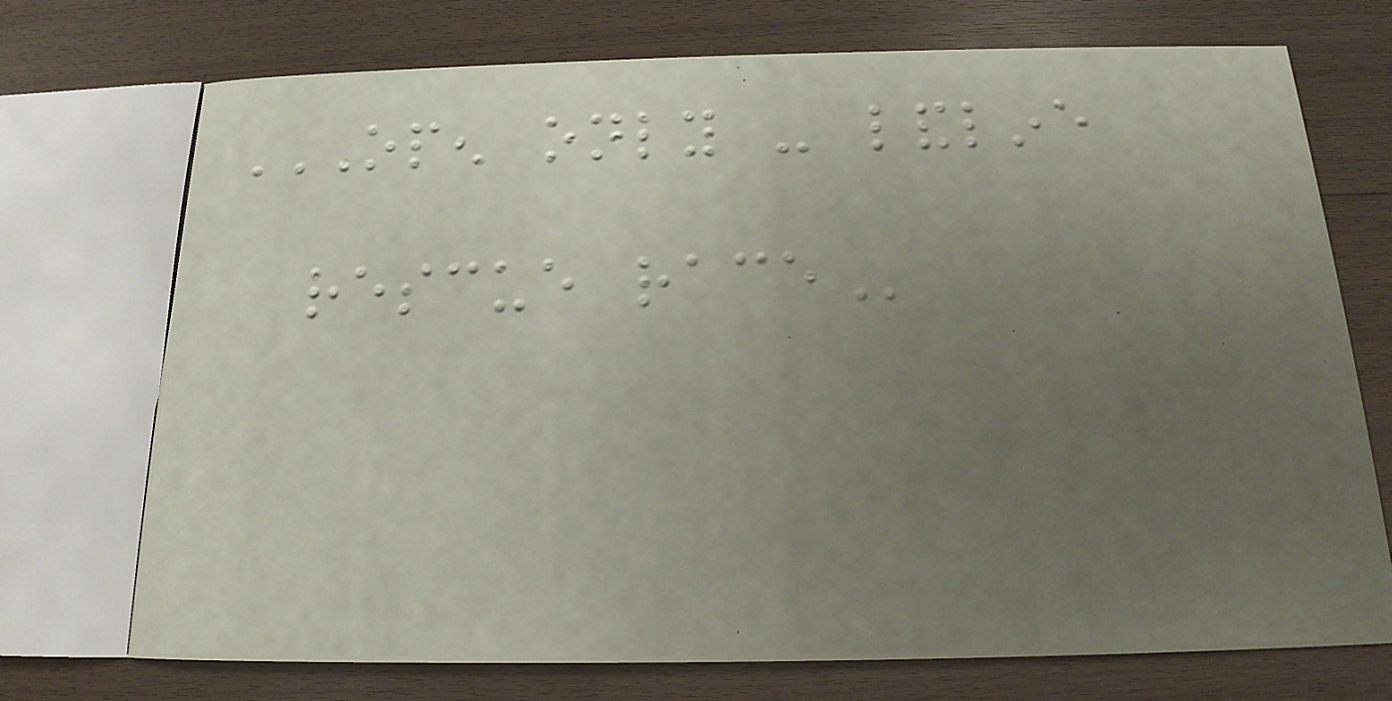OPEN ONLY - LANDLINE
RESCUE RACE
